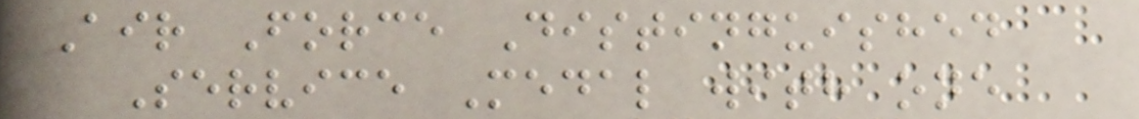Air Force Distinguished
Service Medal with one
